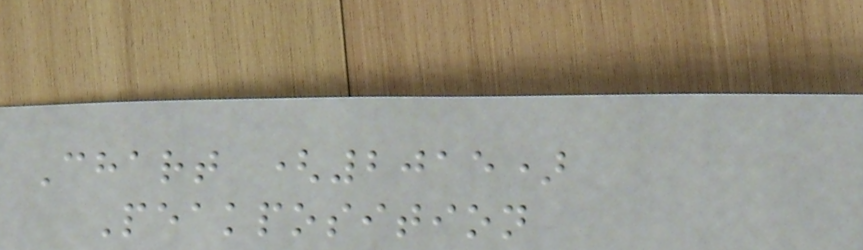Chart (2015)
Peakposition
